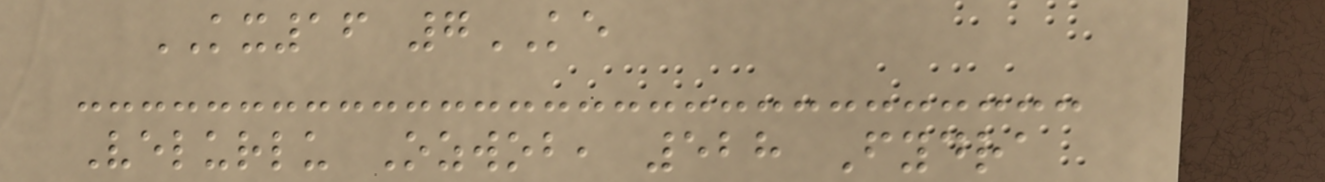KX16 7KE
Velurlu Ozwob, 528 Fydra
